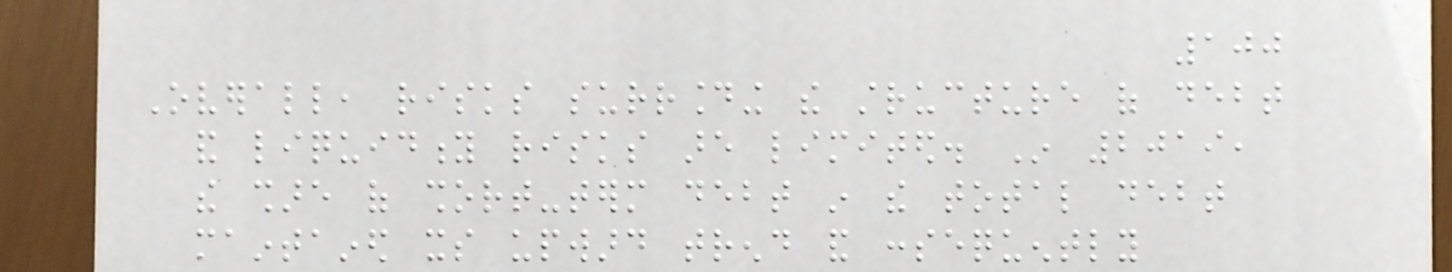100
Overall, risks surrounding the structure of debt
and liquidity risks are limited. In 2019,
the share of short-term debt in the total debt
maintained its upward trend and consequently
